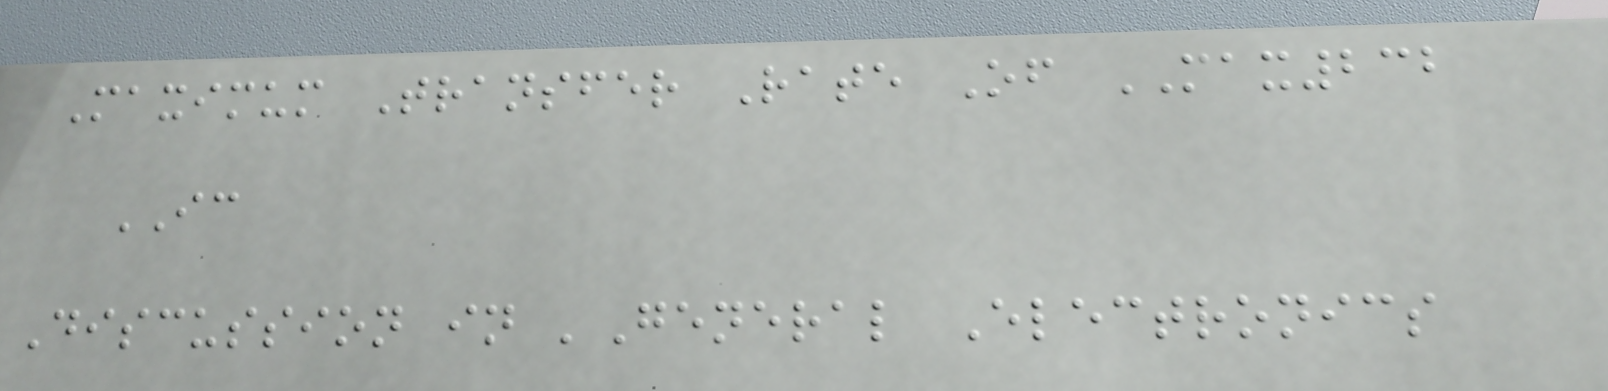Maximum Transfer Rate Of MAX232
IC
Discussion in 'General Electronics
